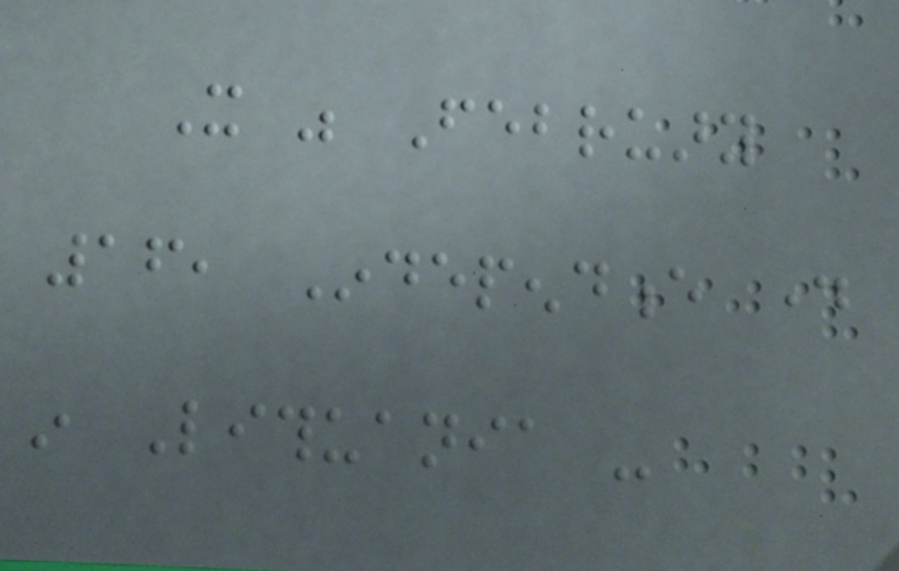It was February
16, Independence day
in Lithuania -
